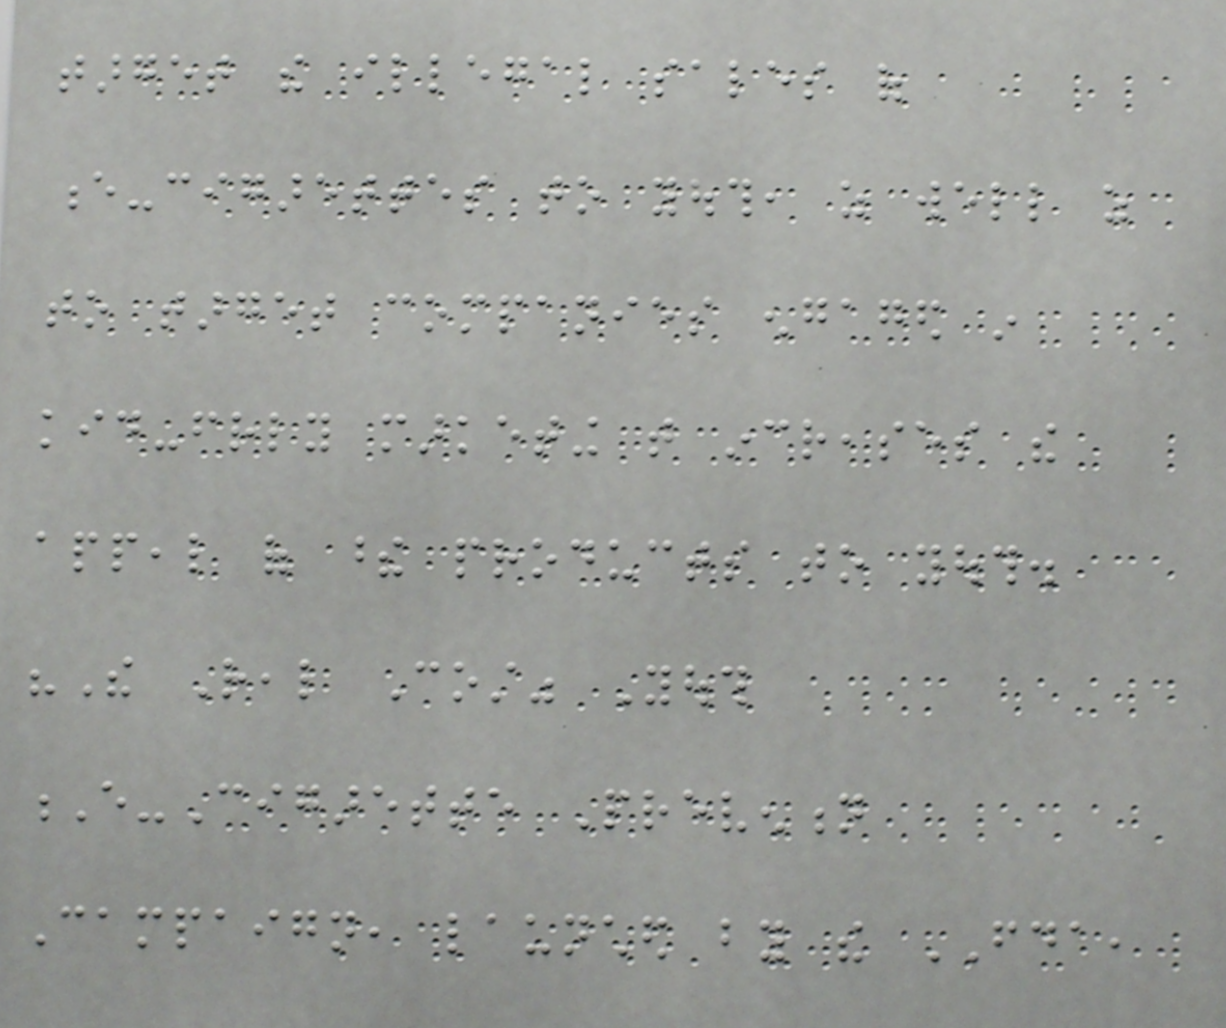target the illegal sales of
e-cigarettes to youth, as well as
to target companies engaged in
kid-friendly marketing that increases the
appeal of these products to youth.
"The Real Cost" Youth
E-Cigarette Prevention
Campaign, launched by the FDA,
